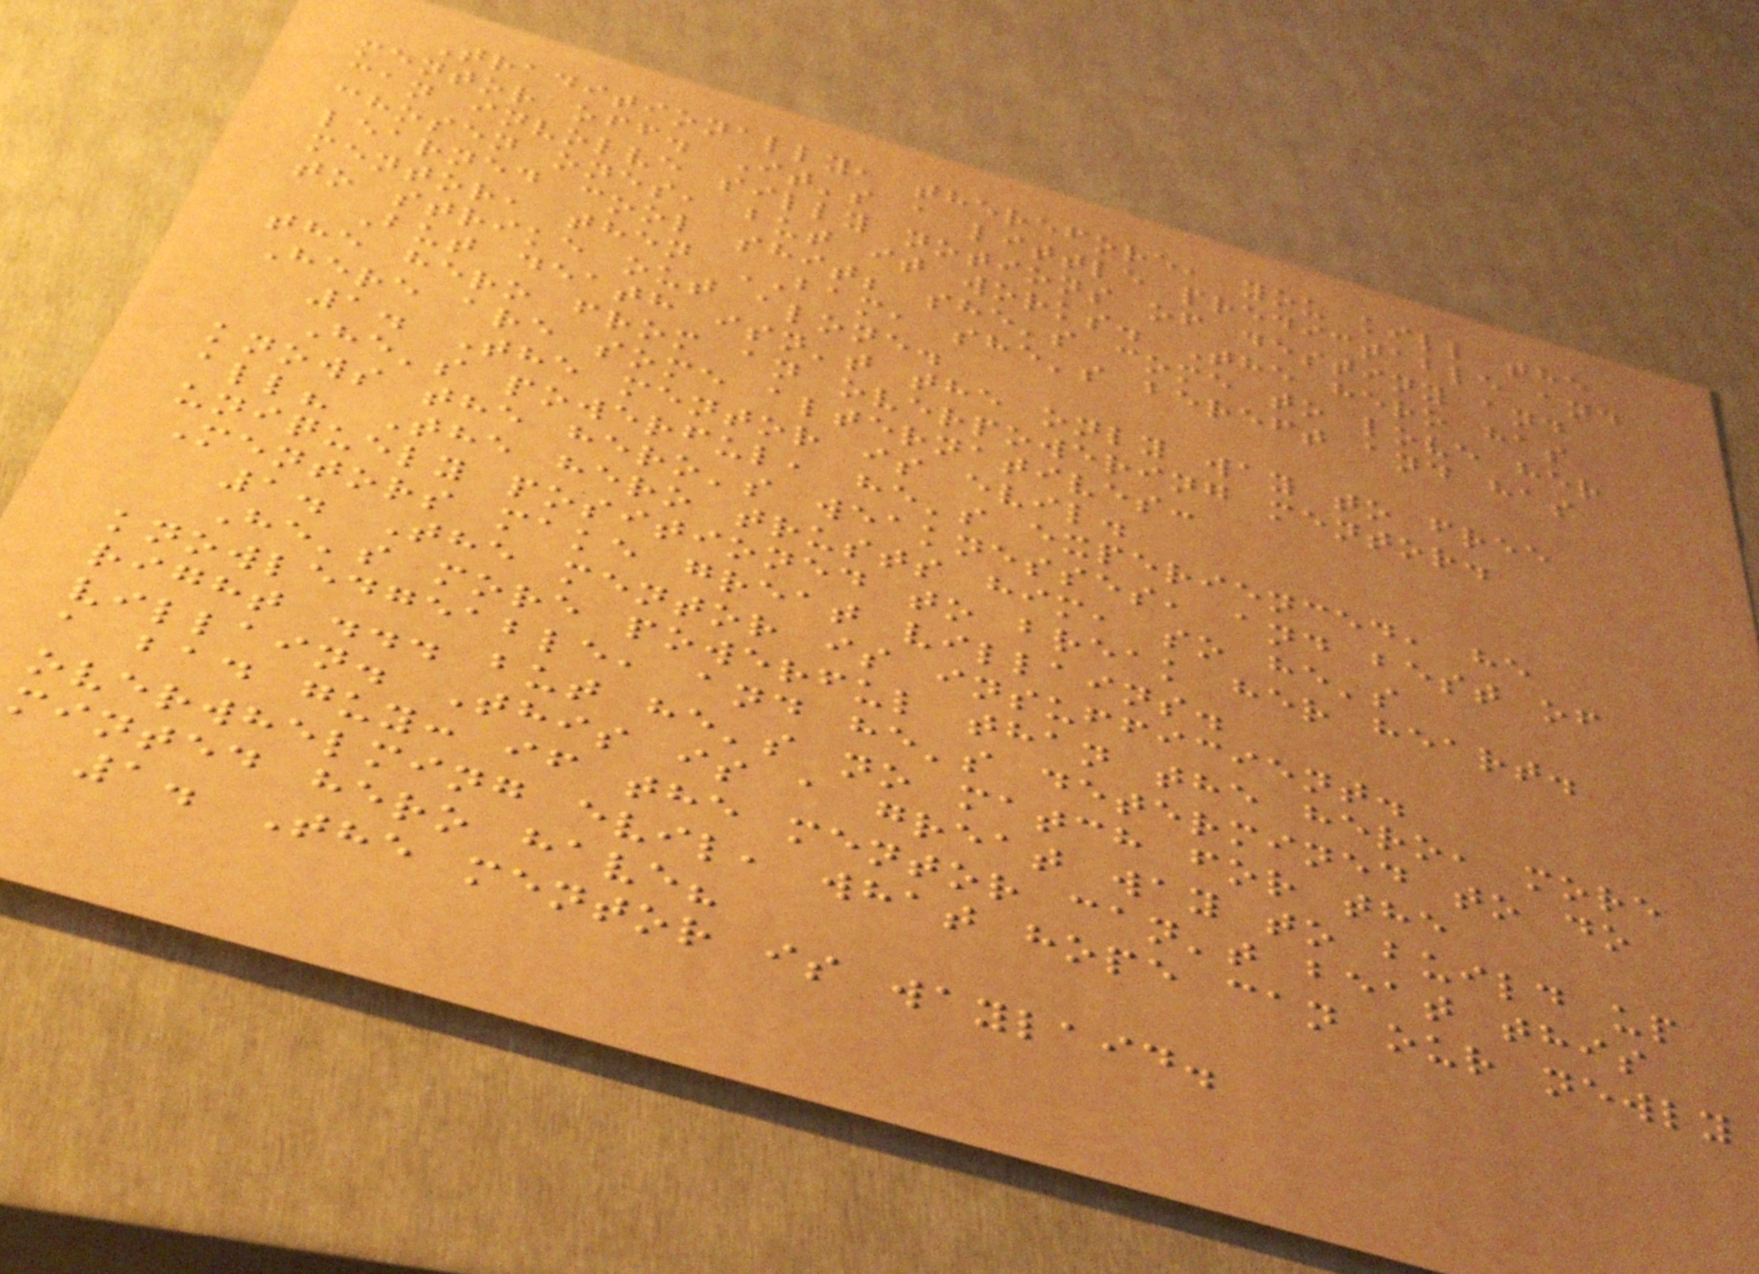Traditionally, therefore, you kill the
mentor off. It's a little predictable and
can involve silly notions of destiny and
chosen ones, but it works. The hero has
learned cool shit; she's come to love her
mentor, then BAM, she's bereft and has
to strike out alone.
But death isn't the only way to free
the hero from an overpowering mentor.
Here are some alternatives:
1. The mentor is evil.
He's powerful, he's experienced, he
knows the hero's weaknesses, and best of
all? The hero trusts him, so he's
uniquely positioned to break her heart.
Mentors make great villains.
1. The mentor is insufficient.
He's more powerful than the hero, more
knowledgeable, and he's determined to do
right ... but he's no match for the
villain. This is a great way to build up
a bad guy: if the mentor can't beat this
overwhelming evil, what hope can our newly
minted hero have?
1. The mentor is waylaid.
